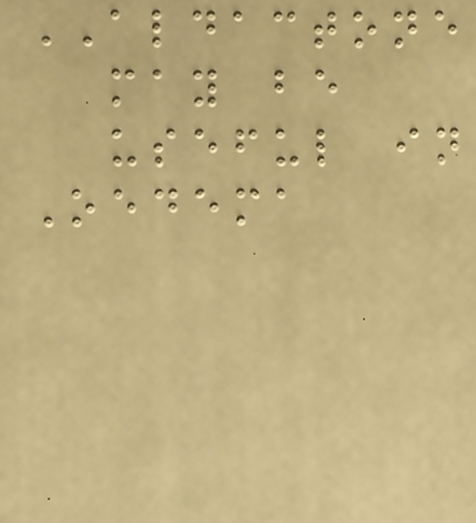ALDACTONE
may be
useful in
Oedema
